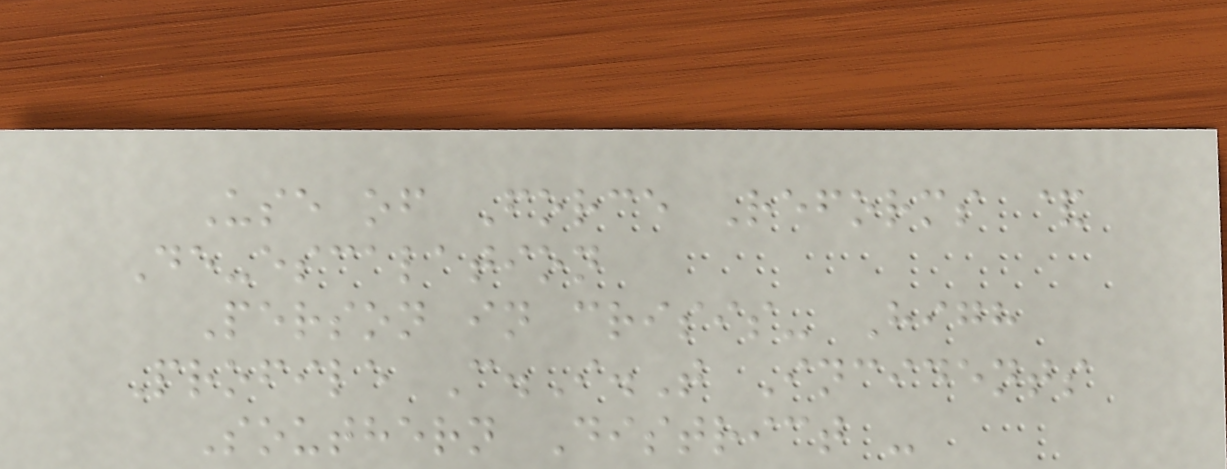Use of Force Reforms &
De-escalation
Person in crisis- High
Profile C.I.T Incidents
Southern District -
